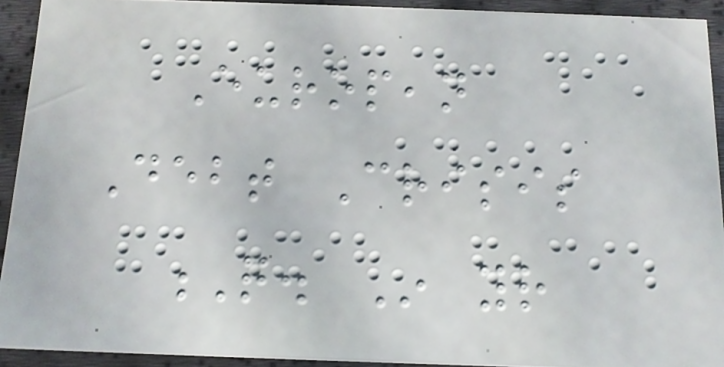European
Debt Crisis
Q. In your
